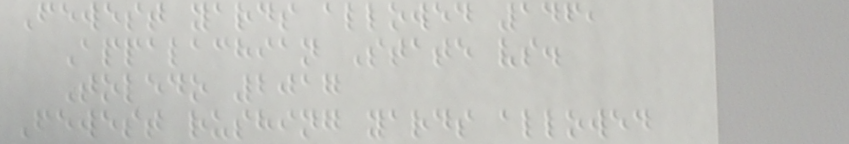Fewest yards allowed 146,
Appalachian State vs.
Toledo 2017
Fewest rushing yards allowed
